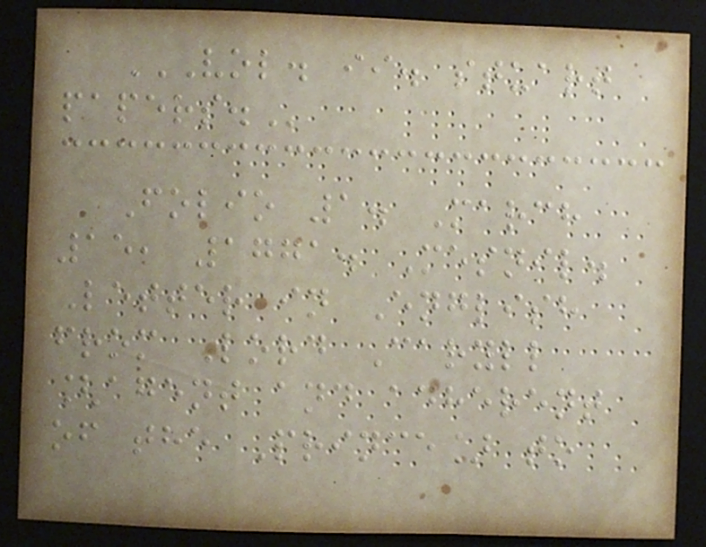VOL. II. STUART
PAPERS.
Folio 1. March
15, 1771. Mesnil.
Letter in English
from Lord Caryll
[agent and adherent
of the Prince] to
